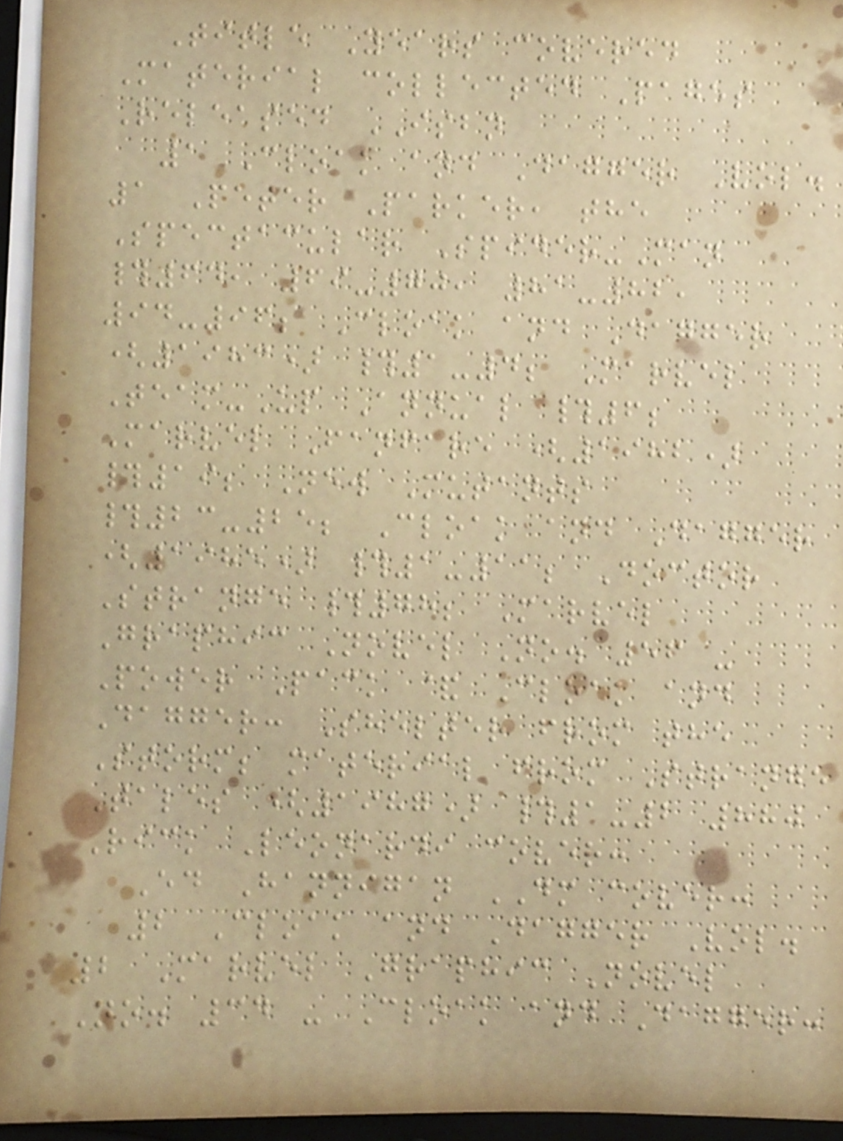Title Years covered
Material collected Pages
Released ISBN
1 Cloak and Dagger Vol.
1 Peter Parker, the
Spectacular Spider-Man
#64, 69-70, 81-82,
94-96; Cloak and Dagger
(1983) #1-4; Marvel
Team-Up Annual #6;
Marvel Fanfare (1982)
#19; New Mutants
#23-25; Cloak and Dagger
(1985) #1-11; Doctor
Strange #78; Marvel
Graphic Novel No. 56 -
Power Pack & Cloak and
Dagger: Shelter from the
Storm; material from Strange
Tales (1987) #1-2 880
Rick Leonardi cover:
Ed Hannigan DM cover:
2 Cloak and Dagger Vol.
2 Marvel Graphic Novel
No. 34 - Cloak and Dagger:
